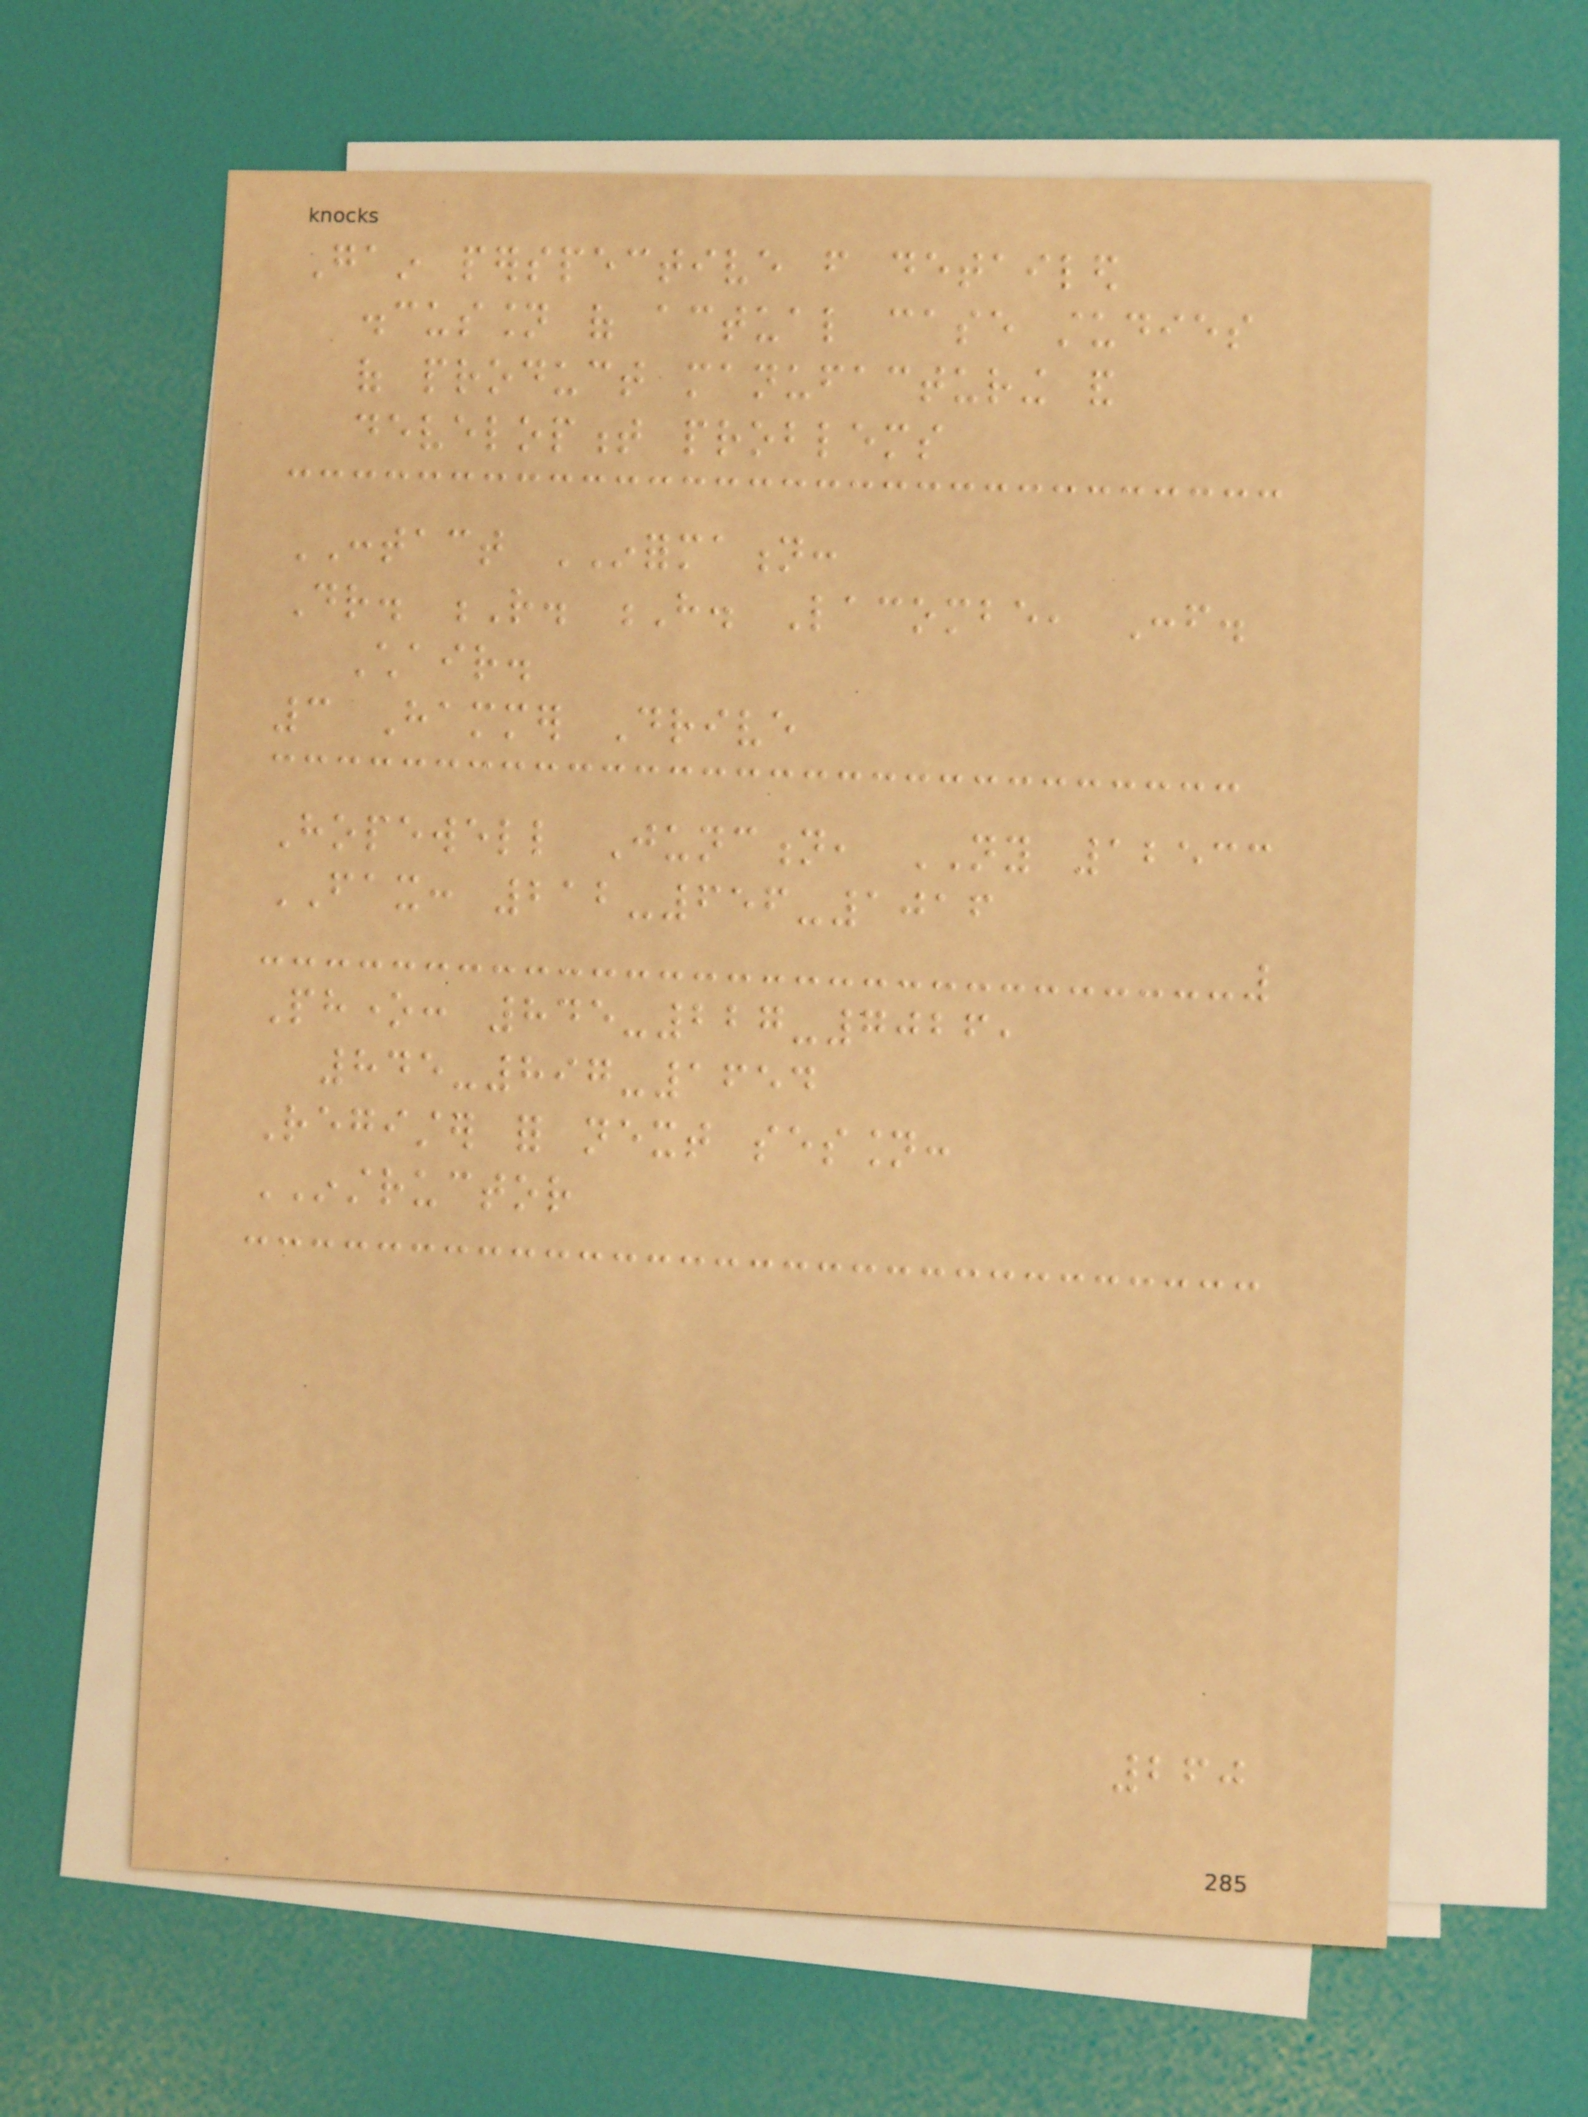Gain perspective from detailed
discussion of actual case studies
of product manufacturing and
development problems
CONTACT INFORMATION:
Dr. R. H. Lacombe, Conf.
Chair.
3 Hammer Drive
Hopewell Junction, NY 12533
FAX: 212-656-1016
Phone: 845-227-7026,
845-897-1654
Register for next session:
INSTRUCTOR
260
